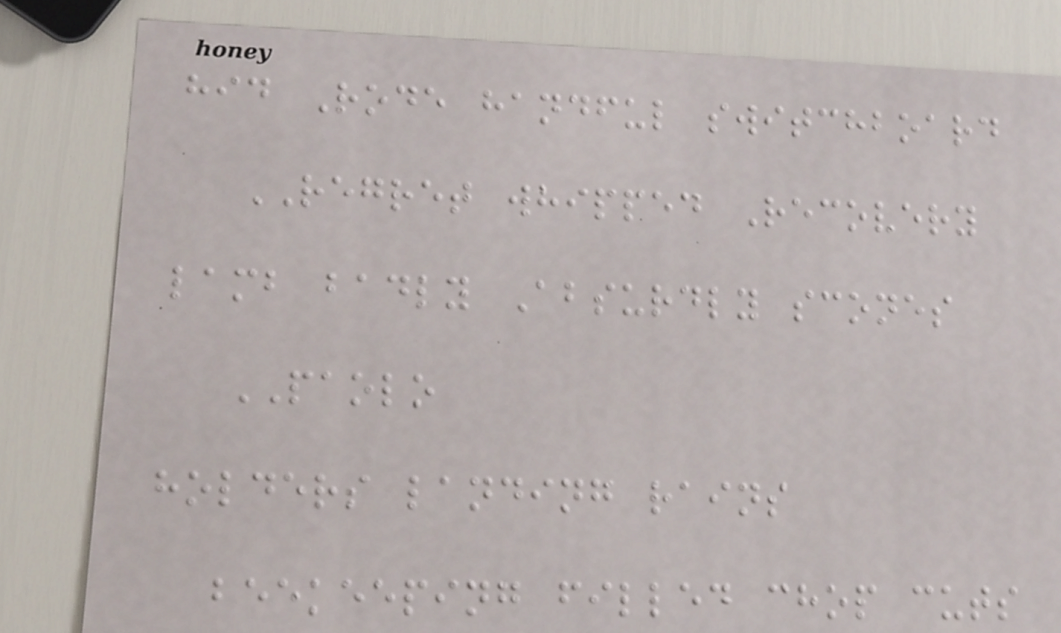hid Rode handful switchboard
REGRET whipped Recovery
lamb badly Absurdly scones
PAOLO
holders landing rains
beekeeping filled chop cuts
